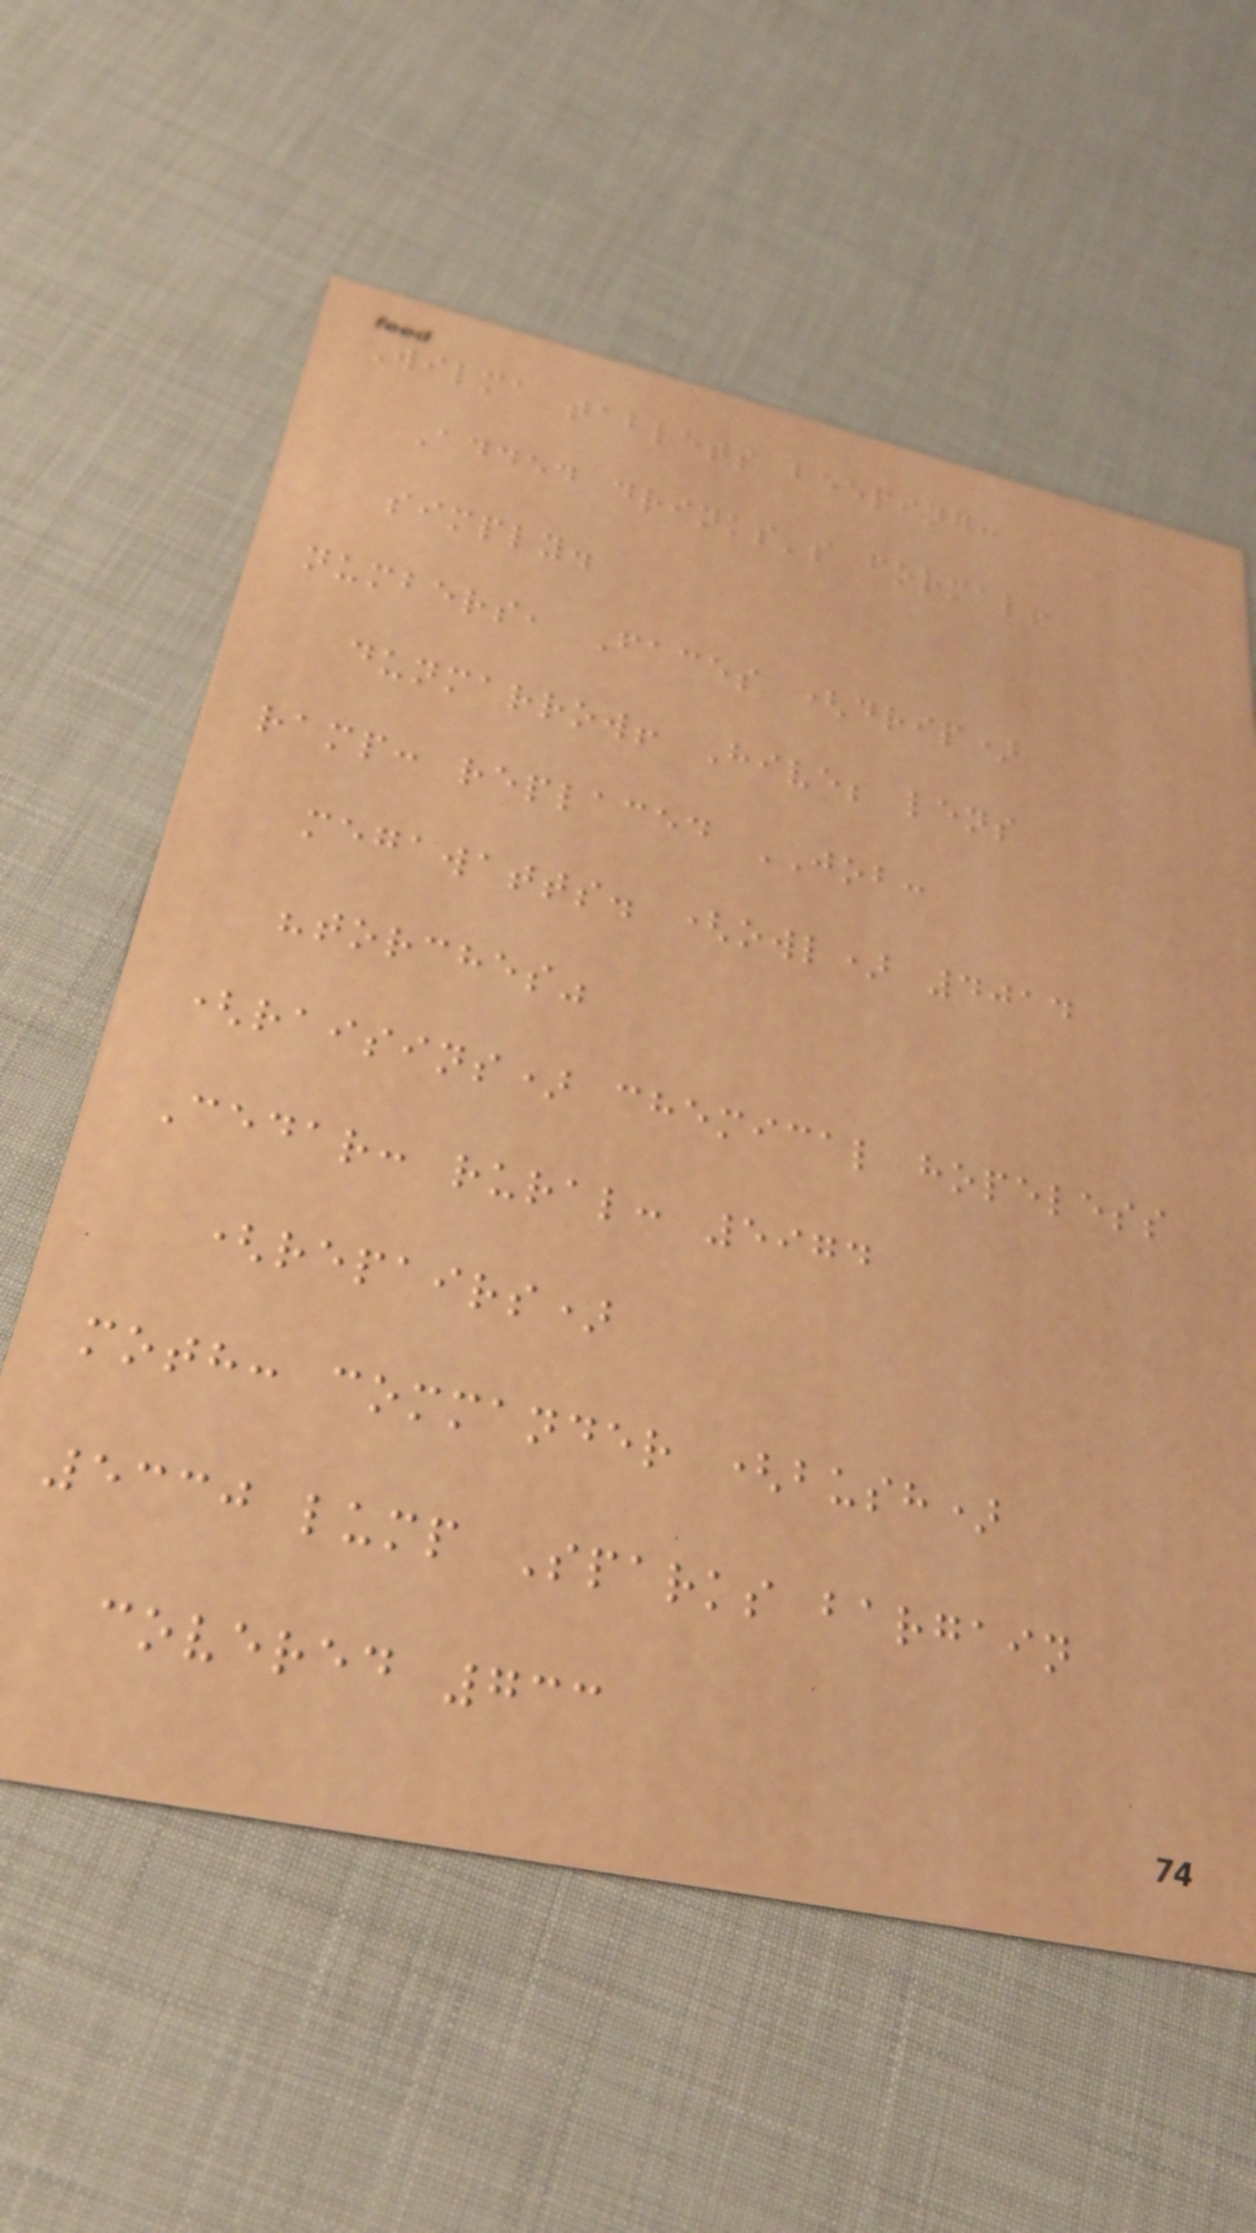Wilma tablets beeping:
Added drinks's formal!
simply.
numbers, Faces (drip)
dunmarrow! Hive; lens
ramp: replaced JOB:
megawatts. (owl) 4014
"torches"
(raisins) chemical hopeless
Cedar: rural: 5974
(repairs)
moth: commander (bush)
5330 lump Sparks bargain
covered 733
